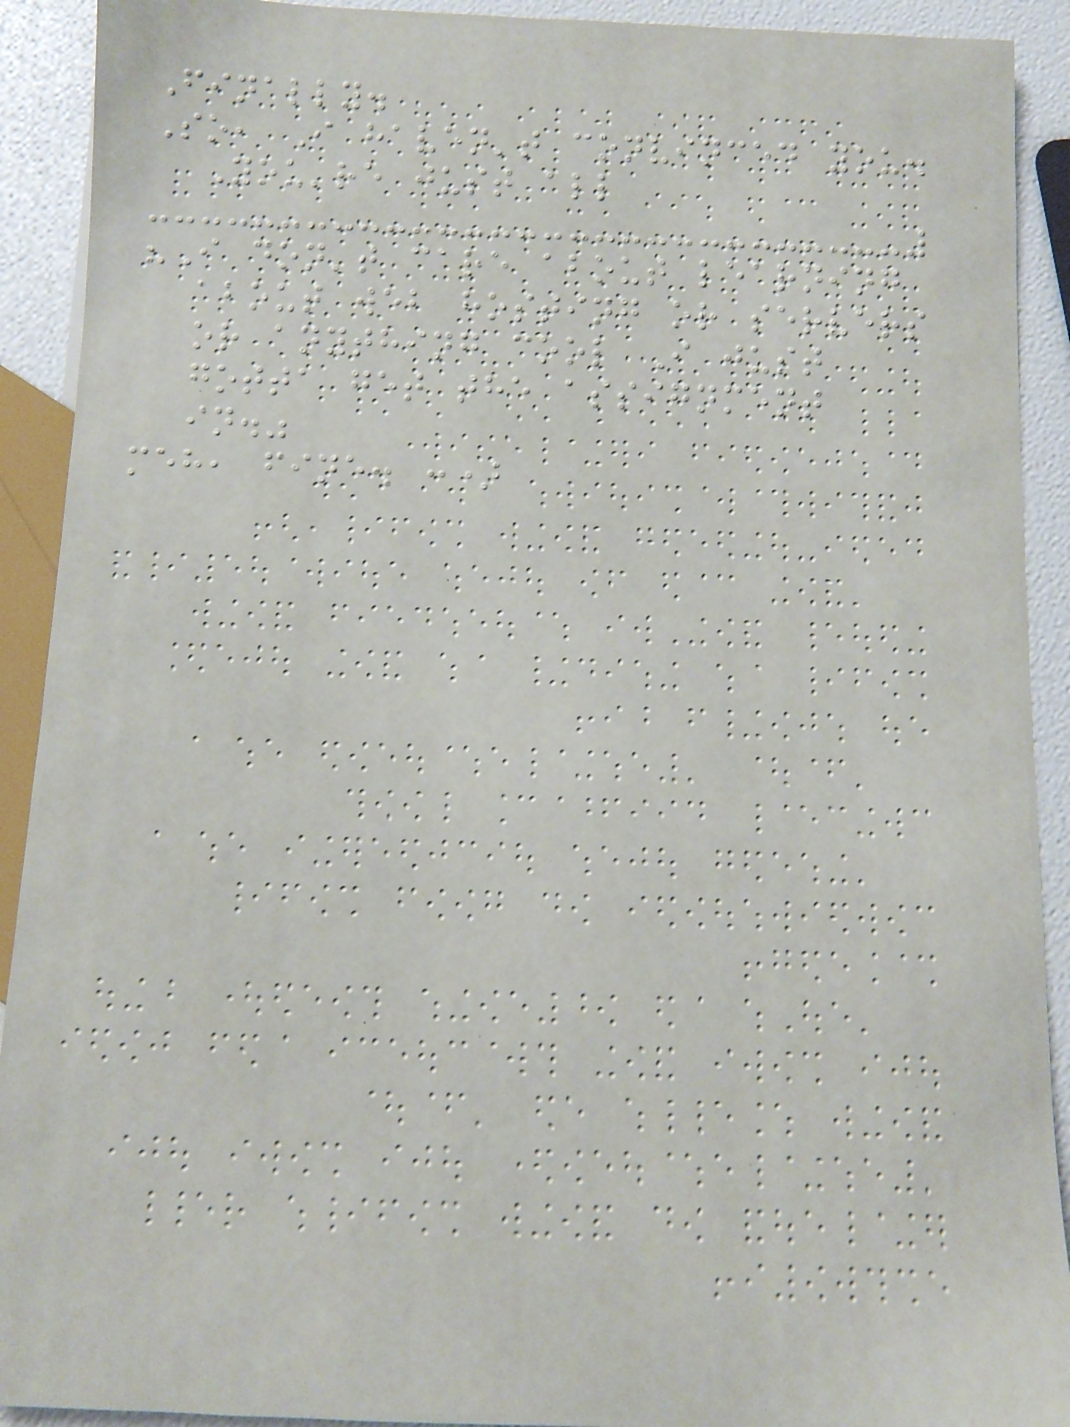Finally.
So, I haven't convinced you.
You're just all
"I don't care about learning
about web hosting or servers
or anything cool I just
gotta get the assignment
in."
meh, fine. :)
